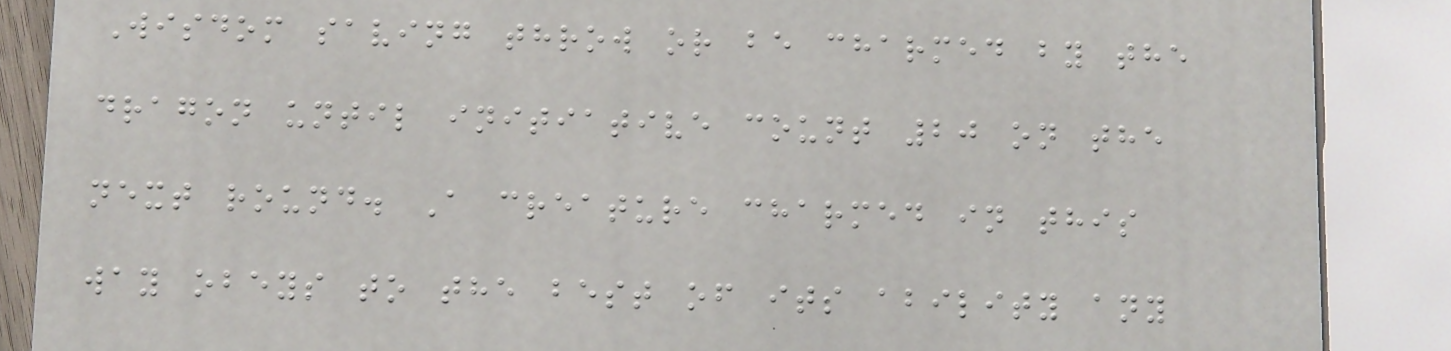Wisdom saving throw or be charmed by the
dragon until initiative count 20 on the
next round. A creature charmed in this
way obeys to the best of its ability any
